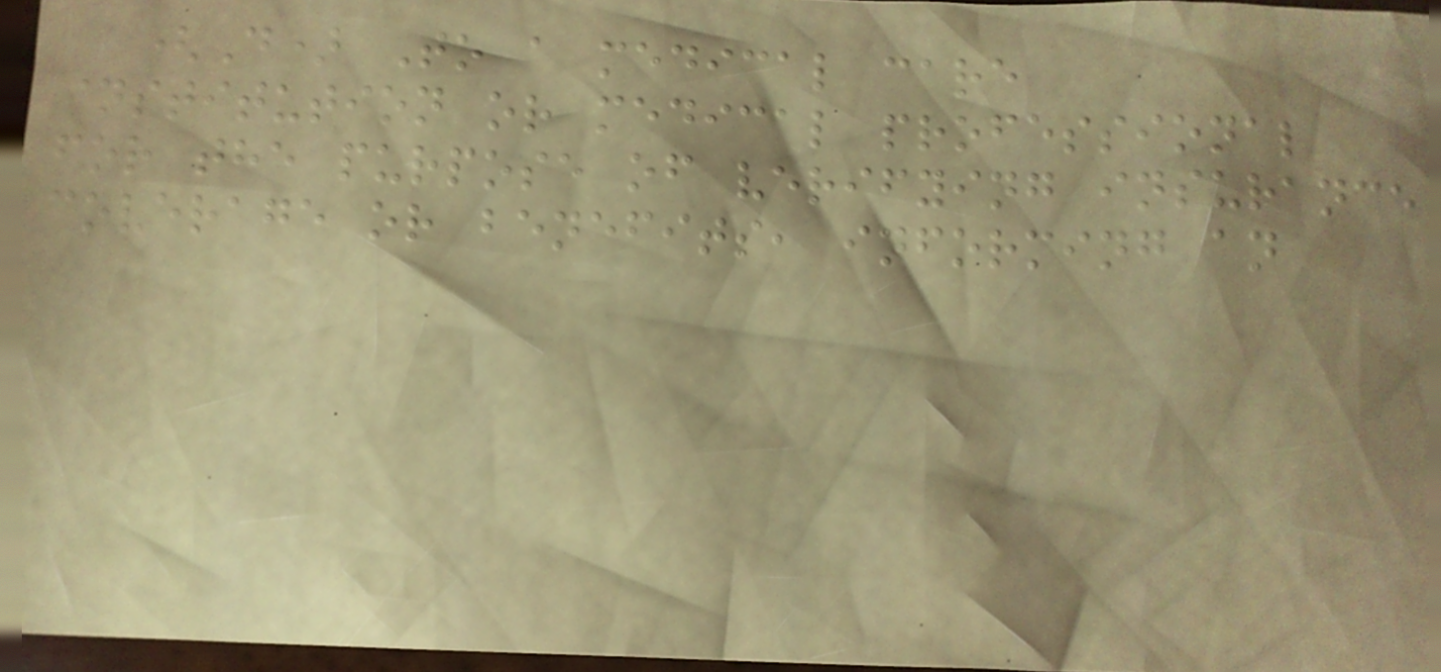(D) To a medical care
institution or medical professional
for the purpose of verifying insurance
coverage or benefits, informing an
